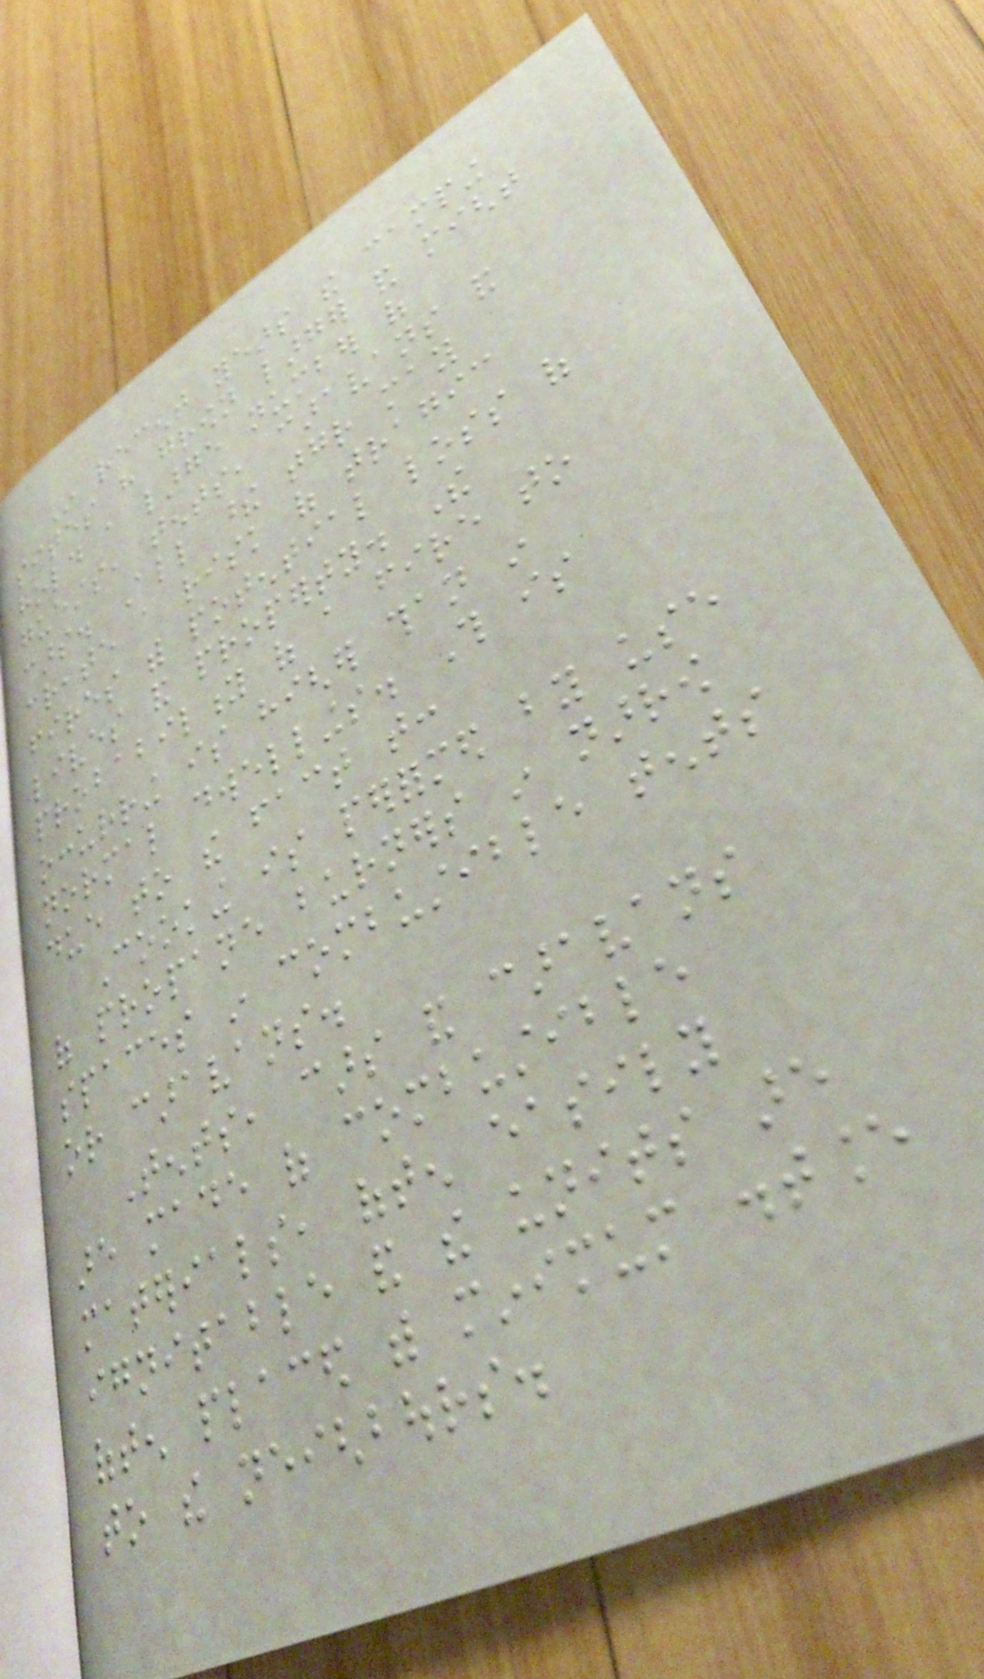In recent years the camping
sites have grown larger and might
hold a large number of
guests, tents, caravans and
cars. All these together may
create a risk of tragic
fires with potential loss of
lives and property. The
probability of a fire to
occurring is higher than in
normal dwellings. This is
due to the fact that:
Cooking is performed by use
of propane burners in narrow
spaces in combustible tents
or caravans.
Tents, cars and caravans
are made of combustible
materials, often easily
ignitable and the units are
often placed with minimum distance
to the neighbours.
